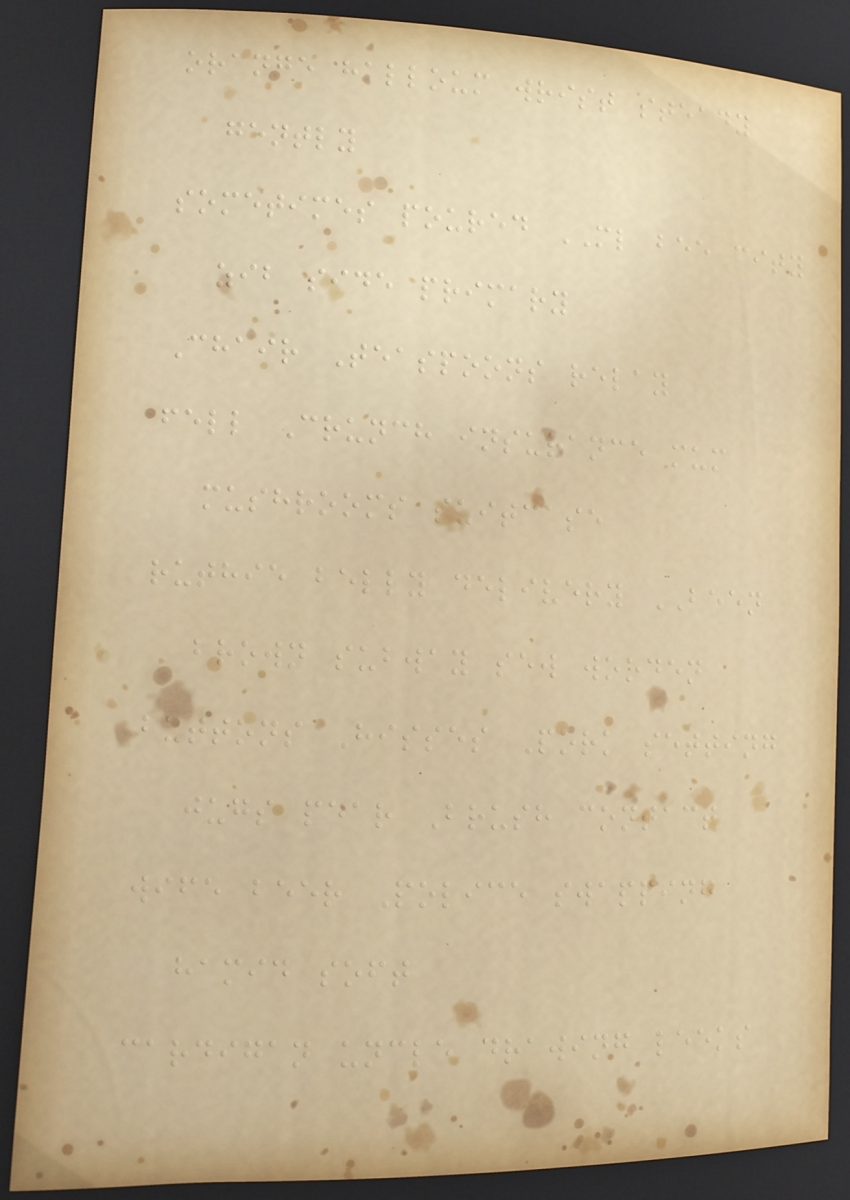orange halloum wrist steady
gently
sometimes poured ML bee city
zib side primary
Chair Teaspoons relay
fell Crunch insurance mum
mushrooms suitcase
ruthie belly delivery BEEN
brown subway sew wooden
buttons Hisses Pork setting
jugs pear Brush contact
wife beer Police swapping
hamid soft
cardigan uncle drawing leeks
